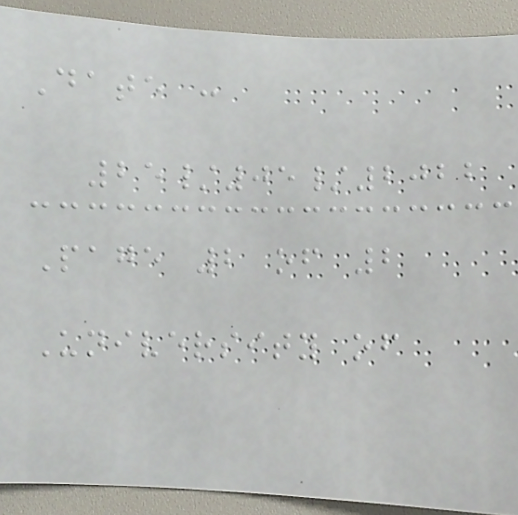Date :
25/05/2022
Page 2 of 2
University of
